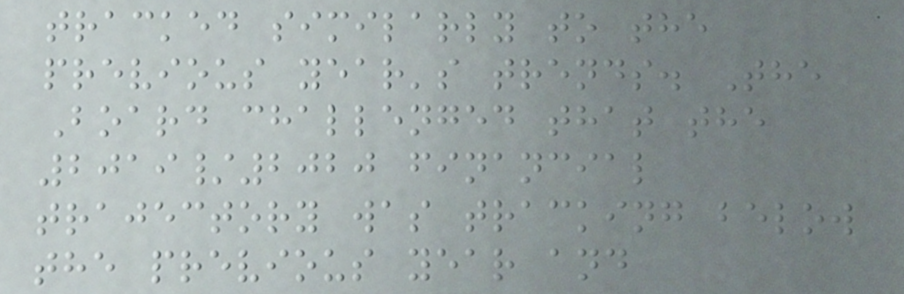tracked similarly to the
previous year's trends. The
Board challenged that the
2019/2020 financial
trajectory was tracking below
the previous year and
